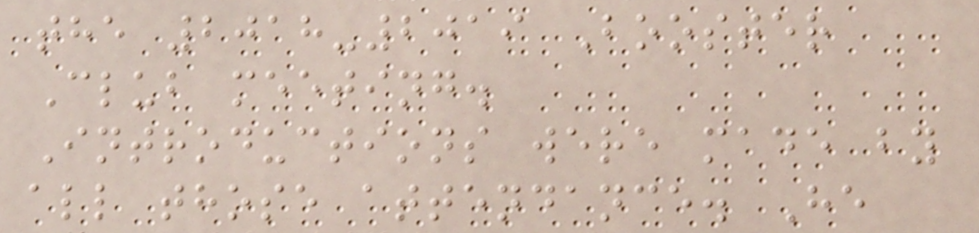the 2018-2019 Booster
Club meeting.
Introductions were made by
all those attendance. He
